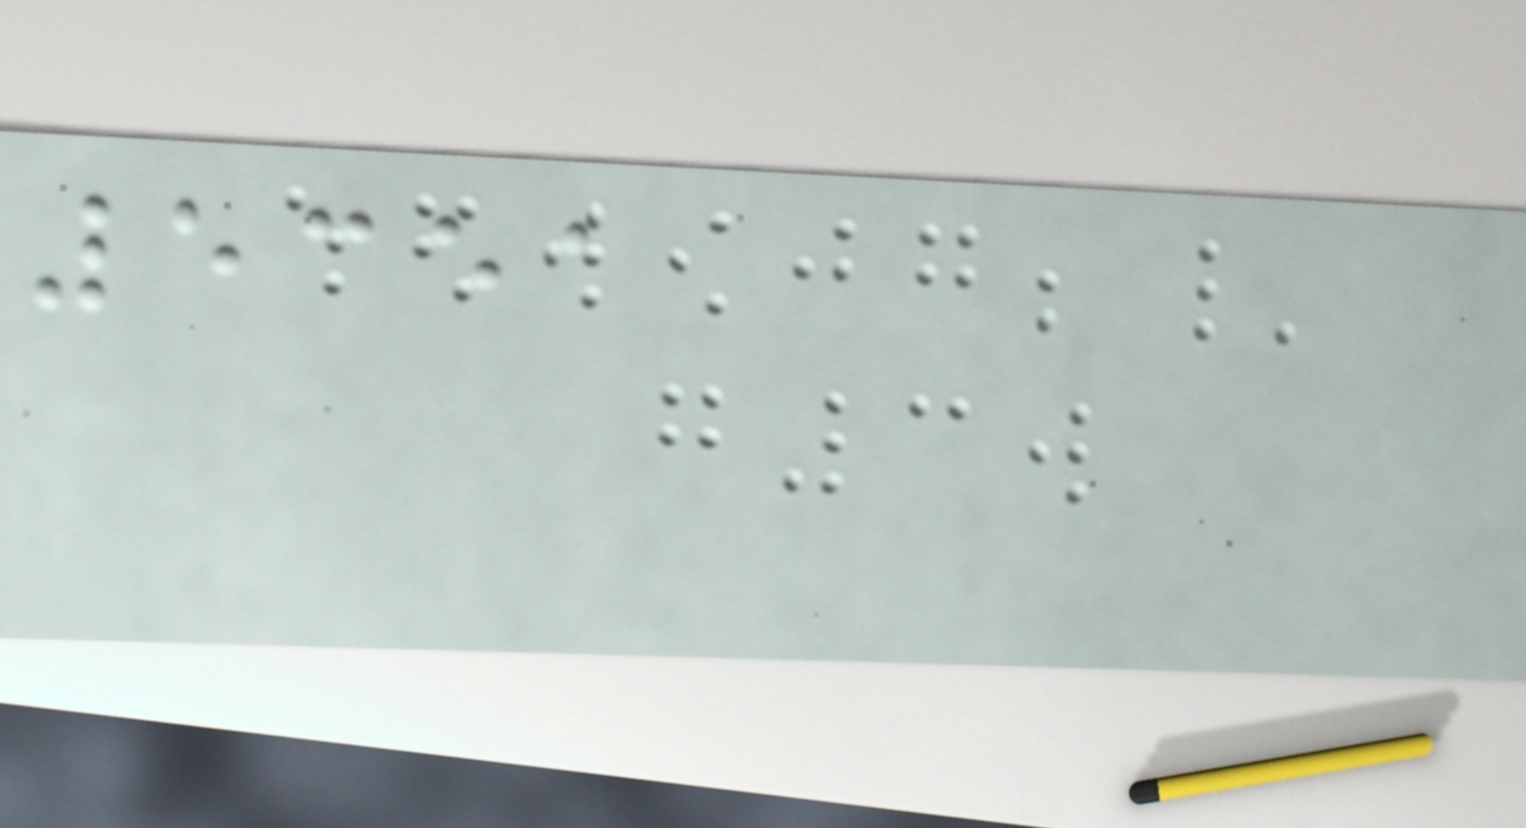5351
